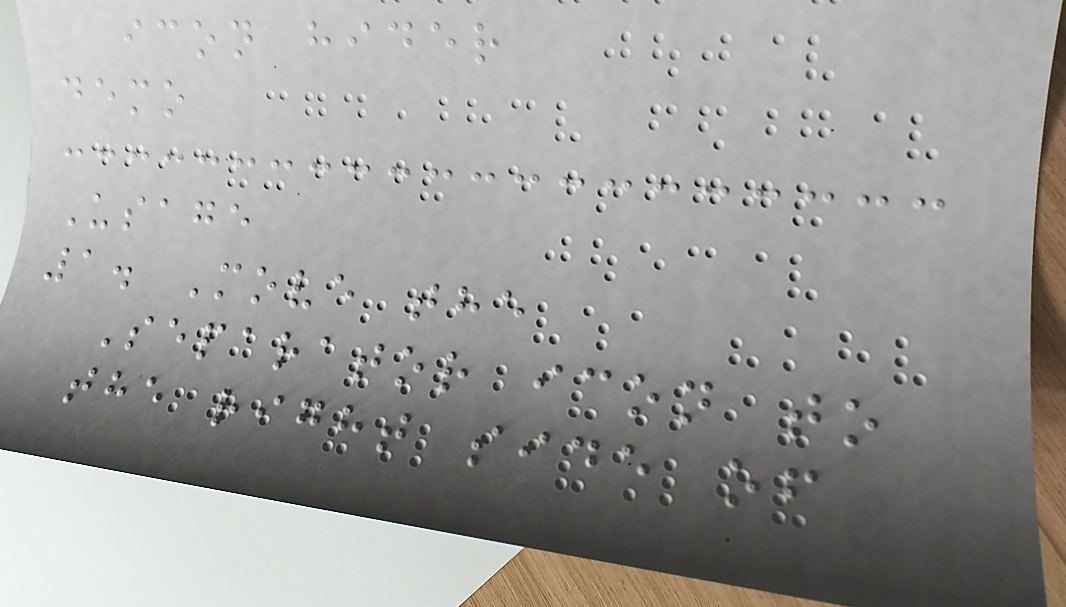icon hider
demo
Usage
1. Move the
Separator icon to
the right side of
